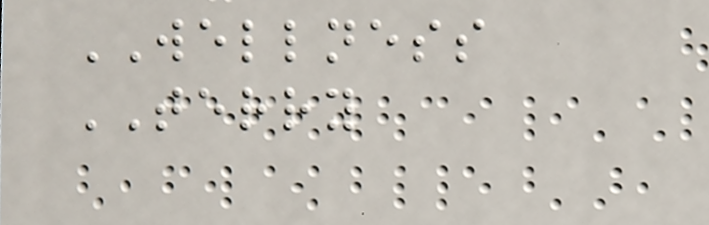WELLNESS
TERRY
